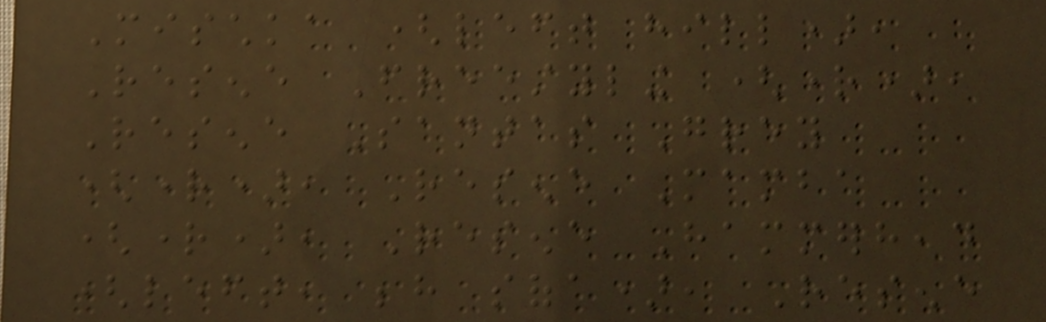Mischka (left hill),
Resene Freestyling (right),
Resene Santas Grey
(right), Resene Mamba
(right), Resene Hammerhead
(left, behind sofa), Resene
